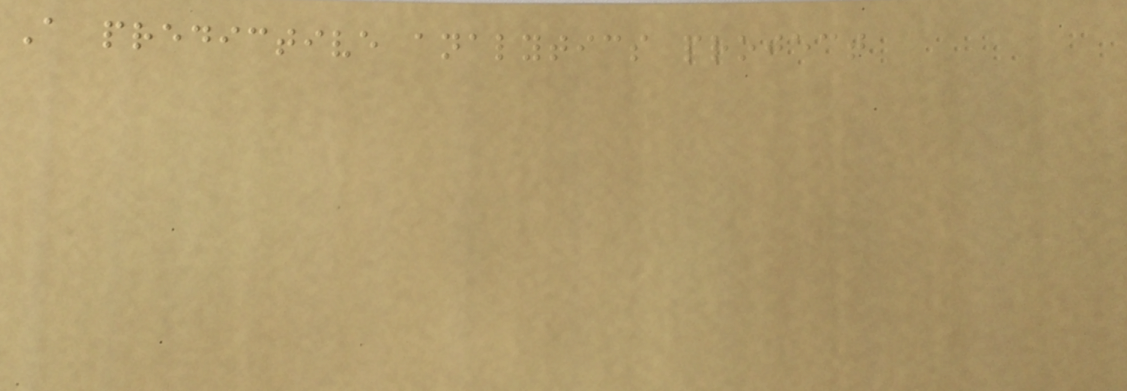A predictive analytics project
